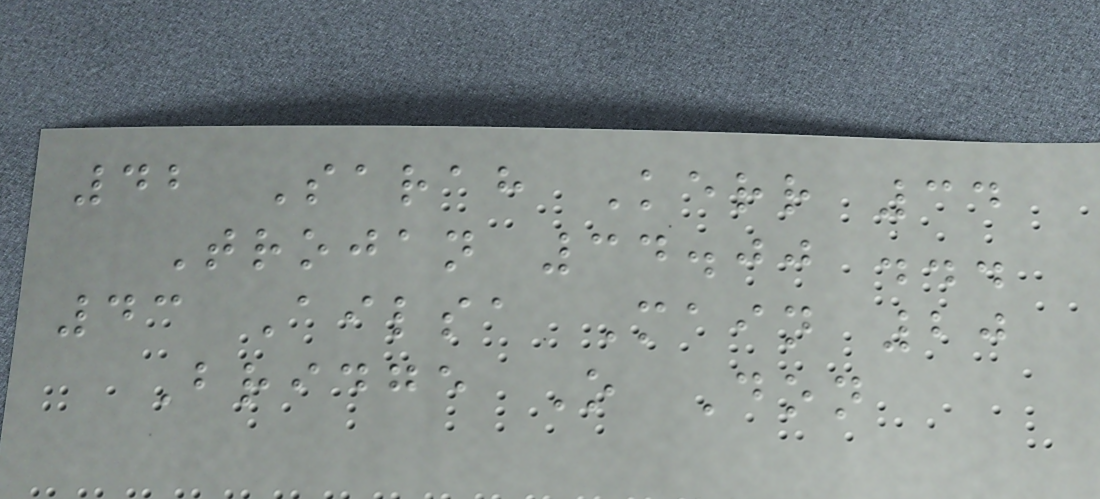42 Sarah Kerr 34
Trojan 34.00 ...
43 Ailsa Main 20
Bridge O Don
